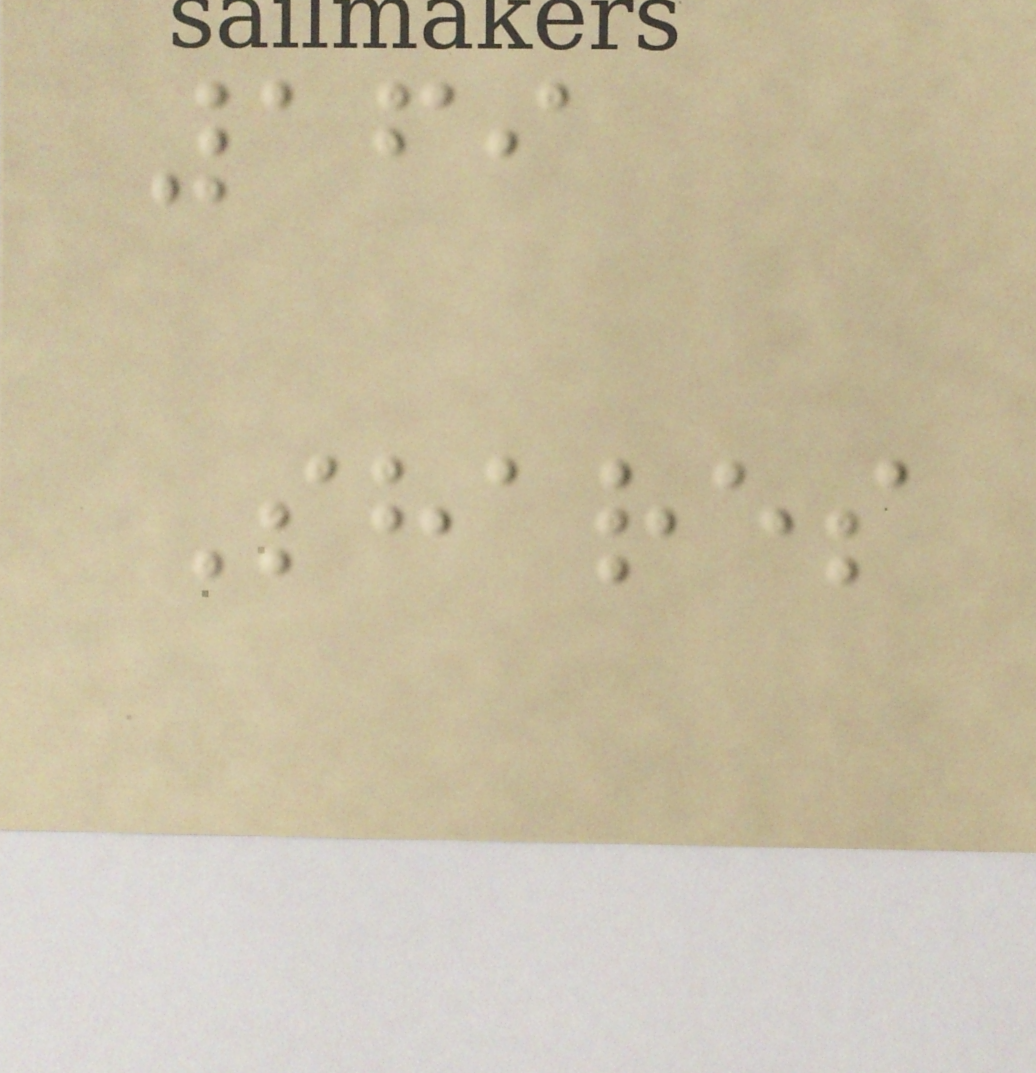169
Shares
